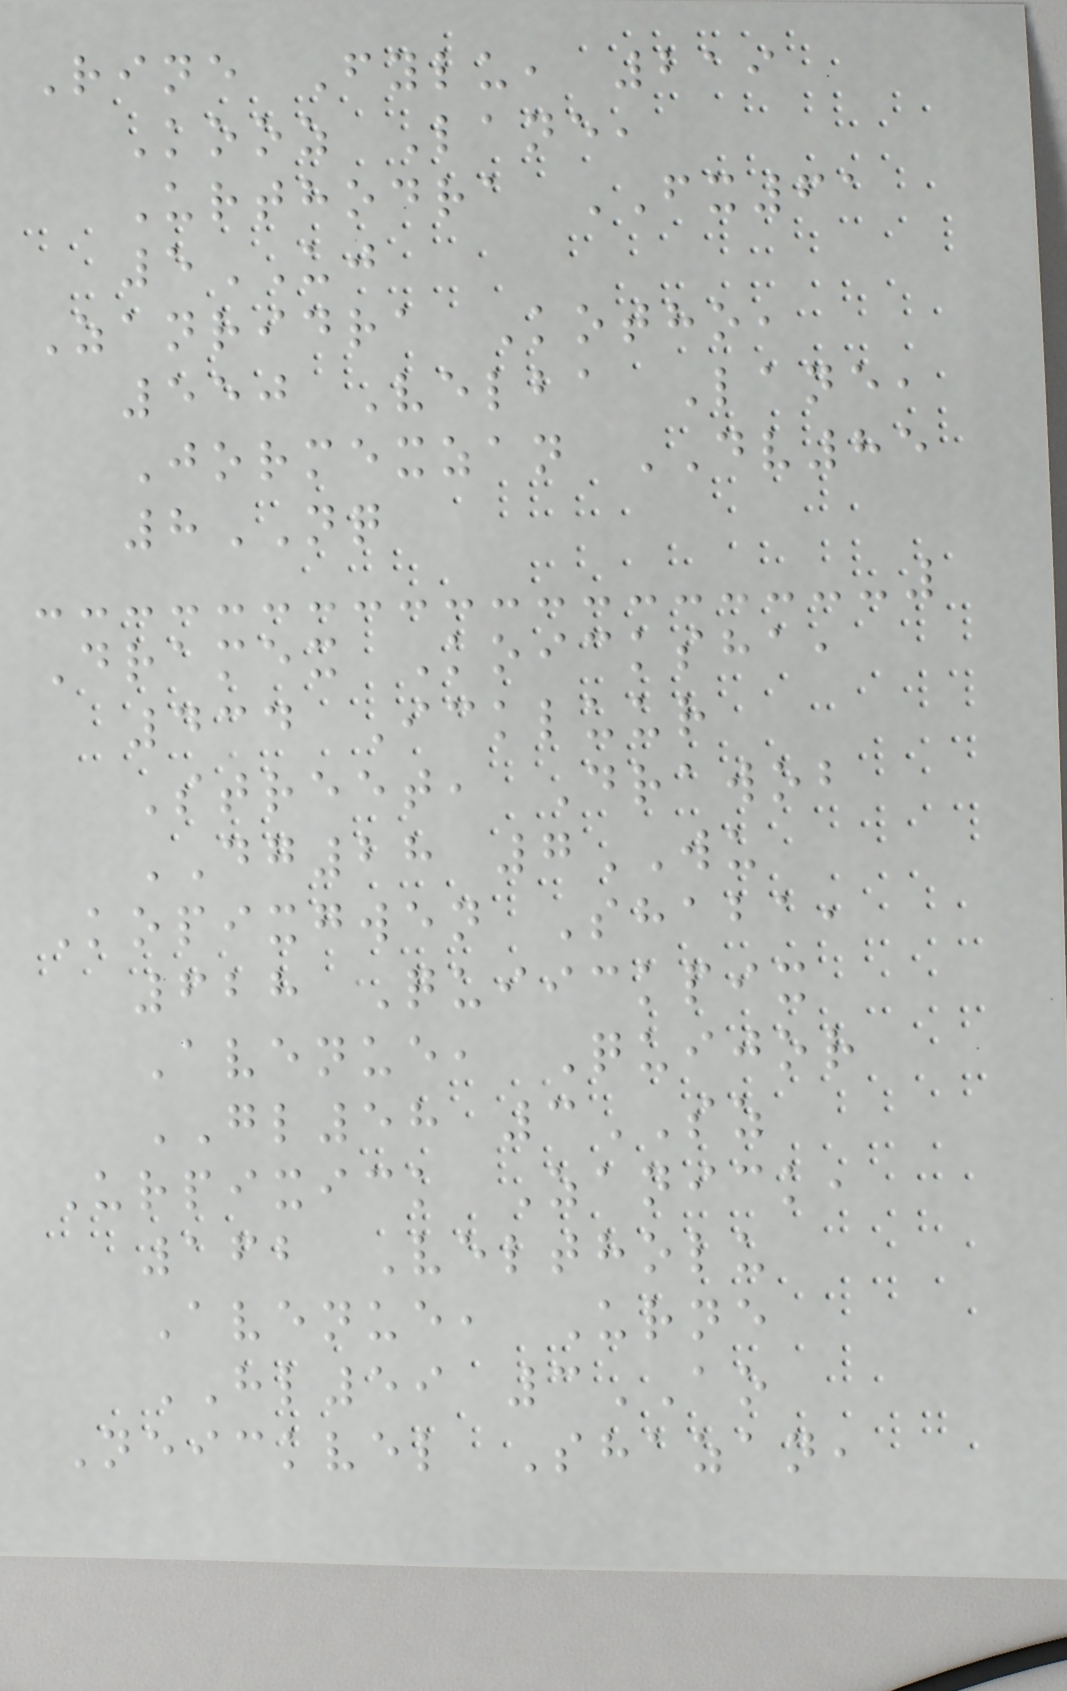Rine Fylu, 219
Kooz Lane,
Urthodra FX61
5UJ
Zanridra Kotho,
550 Velba Lane,
Jormexzan DV85
8NQ
Dramex Koicksha,
434 Ickluur
Street, Drawob
DG28 7WU
Kopixgwen Shaba,
628 Quiickpix
Avenue, Quijor
GL58 3SZ
Urpixick Zanick,
162 Veltholu
Avenue, Urne
HL59 3AO
Neickvel Shazan,
